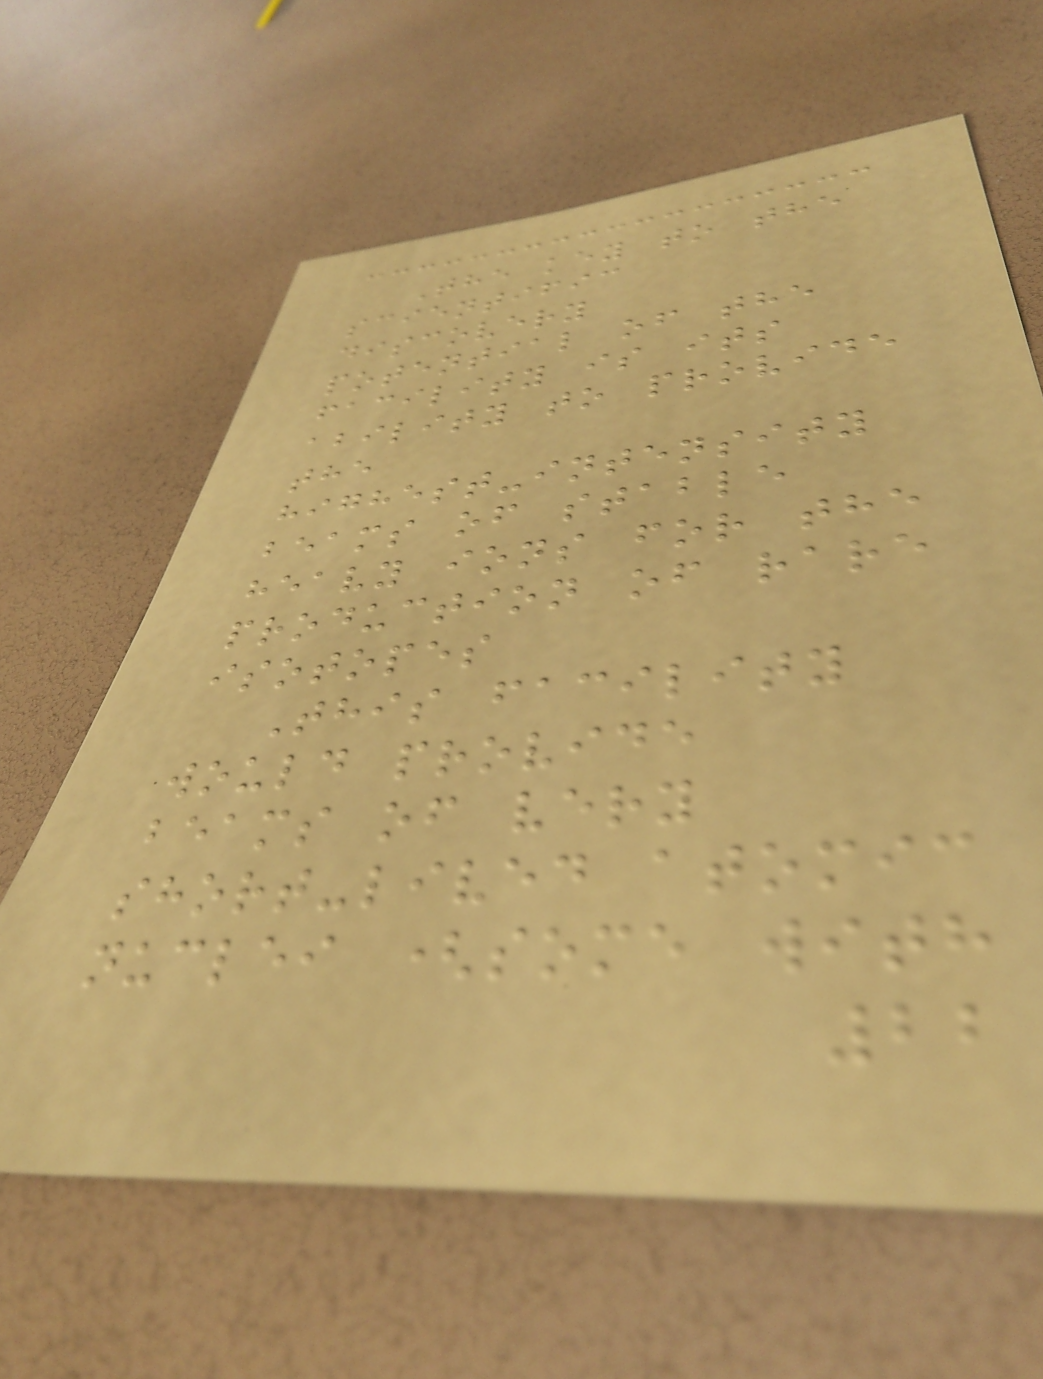The key to the
scientific
discovery
potential of the
facility is its
ability to provide
the
highest-intensity
beams of stable
heavy ions for the
production of rare
isotopes
This facility
would provide
beams of very
short-lived atomic
nuclei (some with
22
